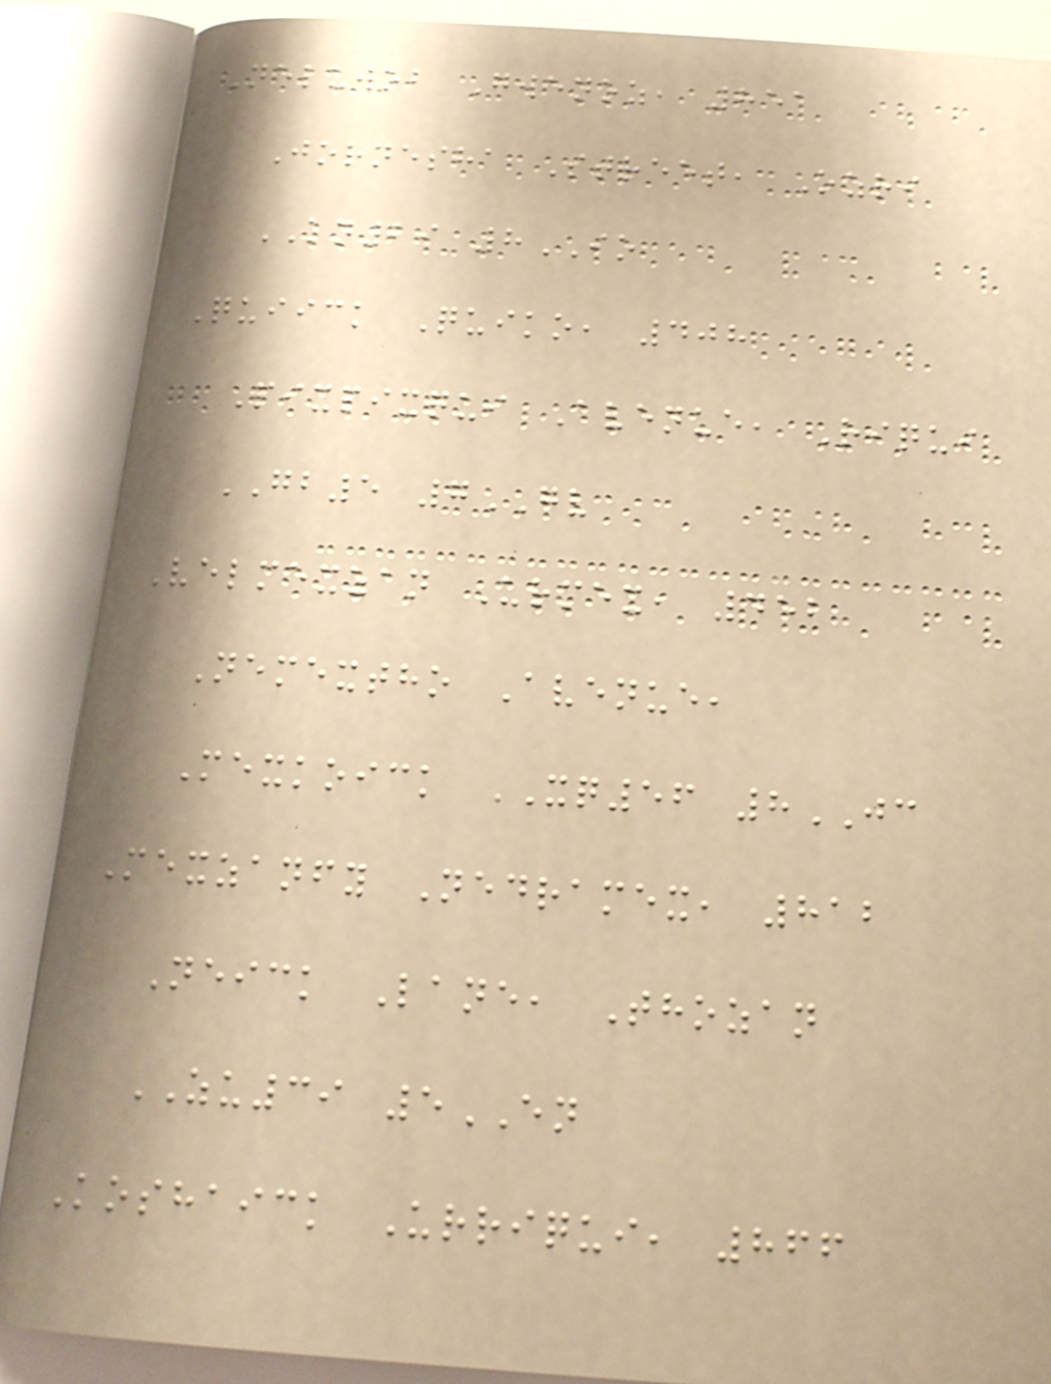Neluwob Gwenoz, 851
Jornesha Street, Ozri
KN29 8IO
Quiick Quiko, 408
Pixpixqui Avenue, Riqui
GB5 7GV
Velmexzan Urmex, 452
Nemextho Avenue,
Mexkoick XQ56 8JC
Mexzanfy Nedramex, 812
Neick Lane, Thozan
ZU39 5EN
Koshaick Urriqui, 866
